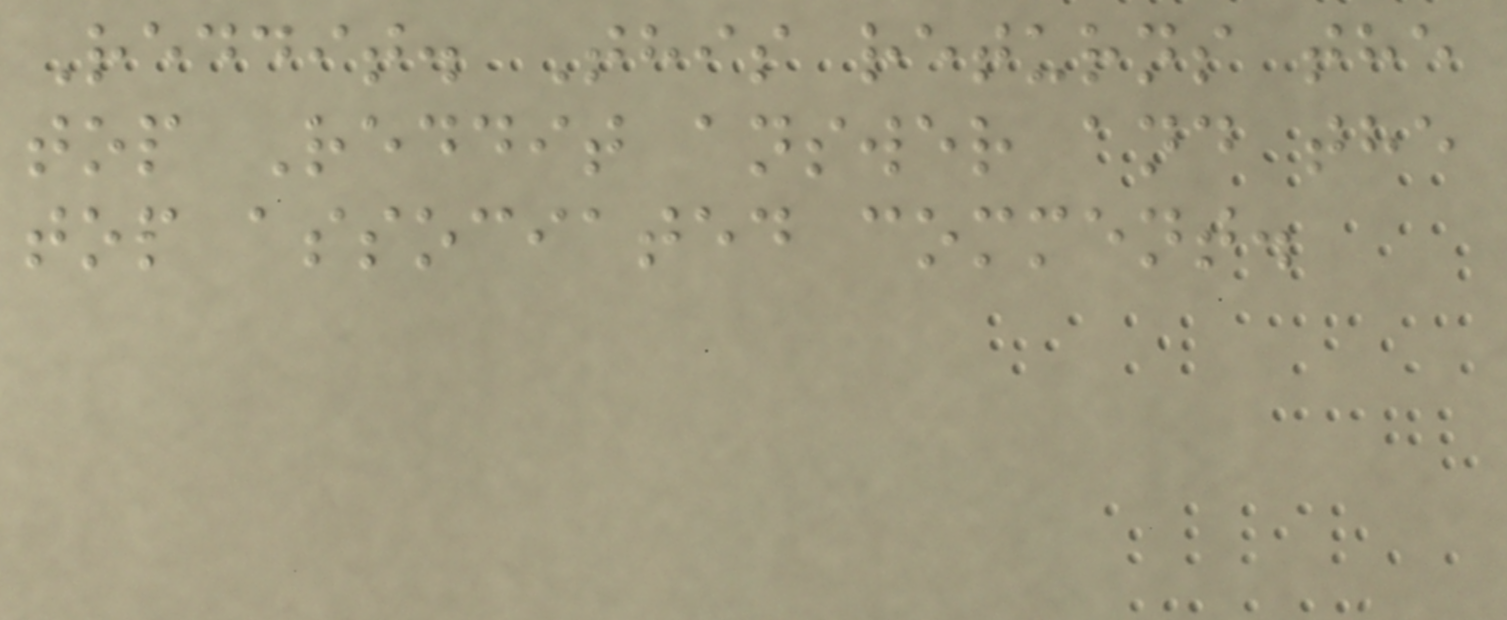Reddit. This returns the
top Reddit answer and the
top associated comment.
